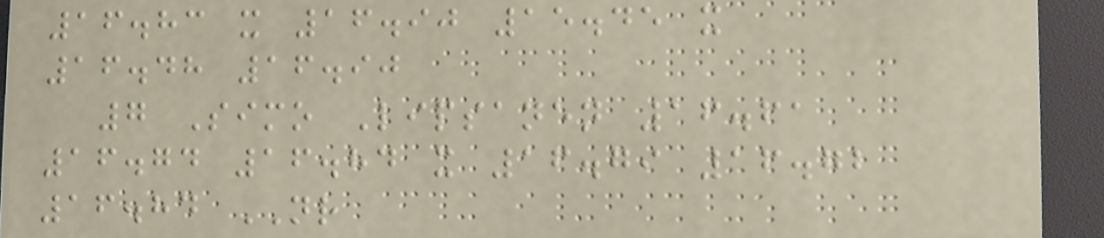16.83 x 16.90 15.45 x
16.48 16.90
7 Simo Lipsanen 16.61
16.74 16.84 x 16.79 16.72
16.84 NR
